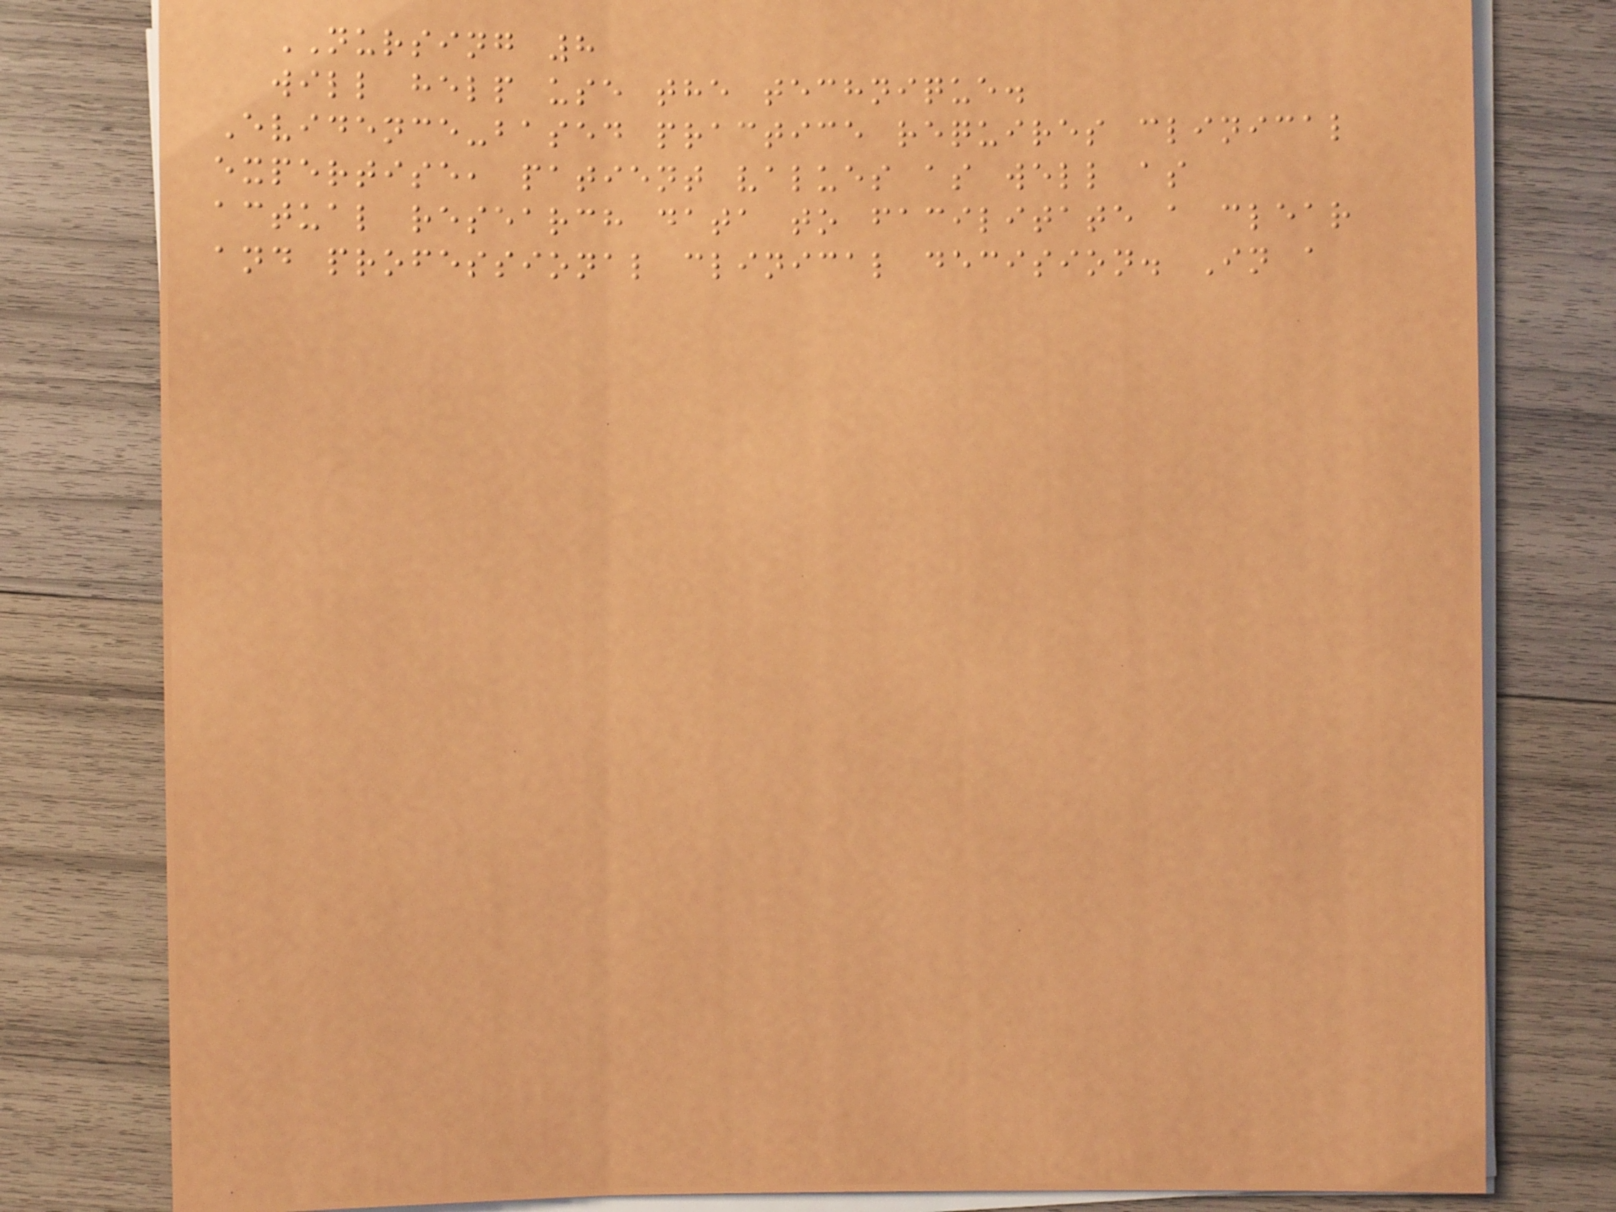NURSING 8
will help use the technique.
Evidence-based practice requires clinical
expertise, patient values as well as
actual research data to facilitate a clear
and professional clinical decision. In a
